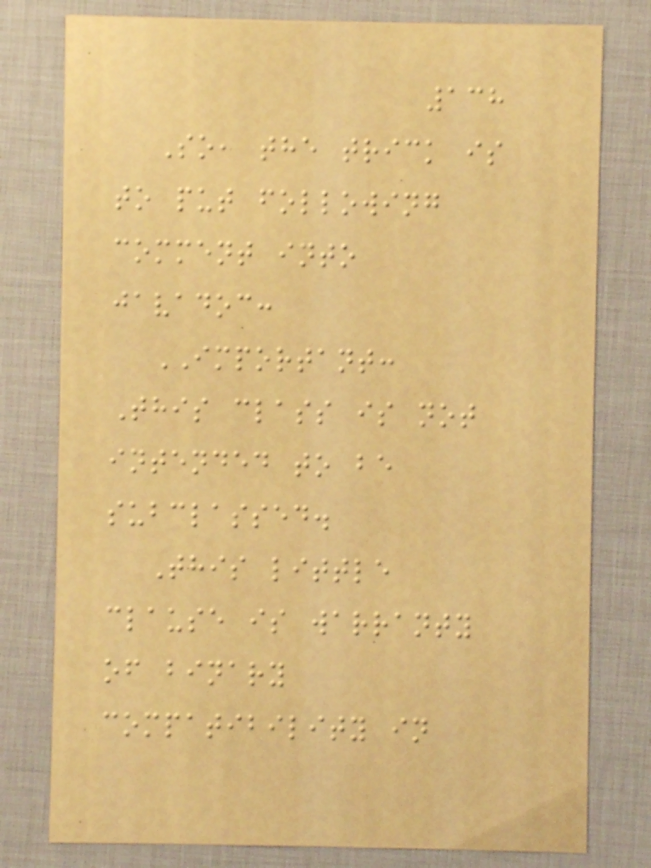138
So, the trick is
to put following
comment into
javadoc:
IMPORTANT:
This class is not
intended to be
subclassed.
This little
clause is warranty
of binary
compatibility in
